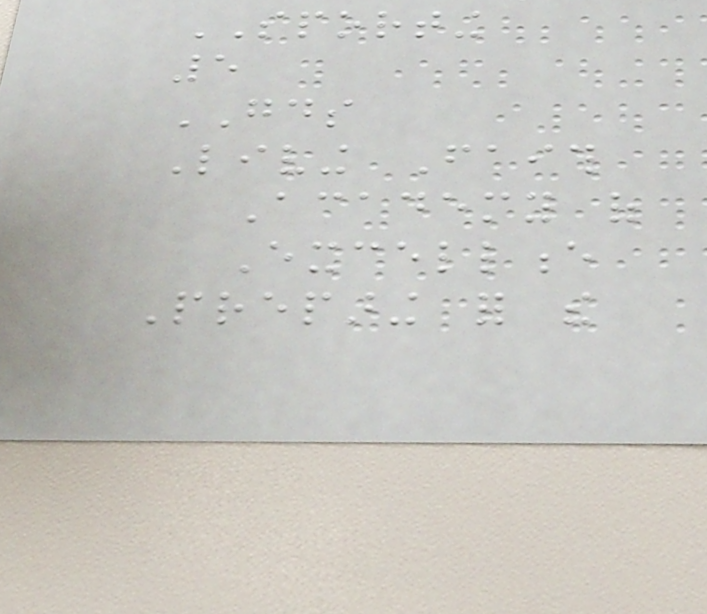SPORTING
5
GOODS
Living Faith
Academy of
Excellence
Preparing for the
